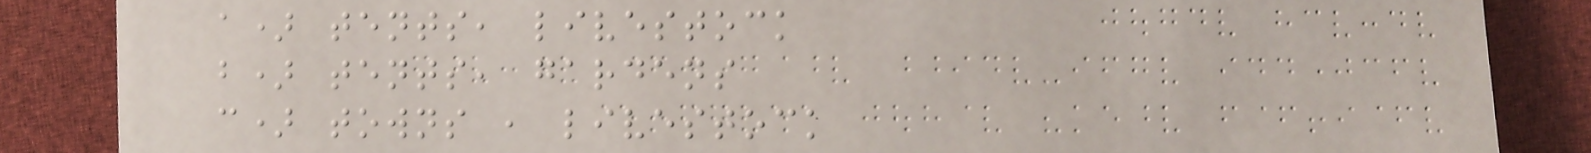a) tents, livestock
b) tents, gardens
c) towns , livestock
